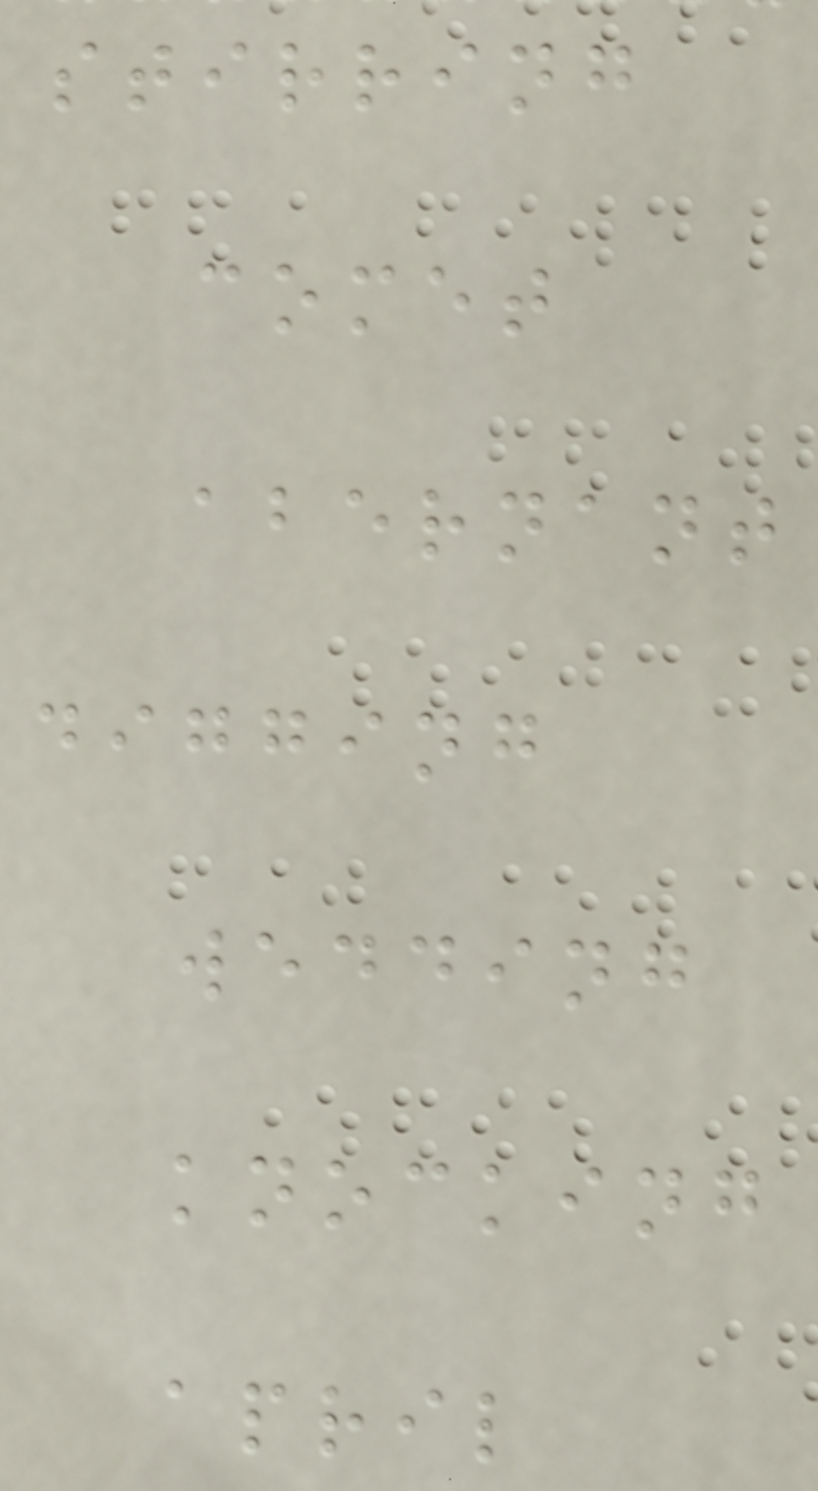stirring
comet
abernant
digging
wedding
knocking
april
